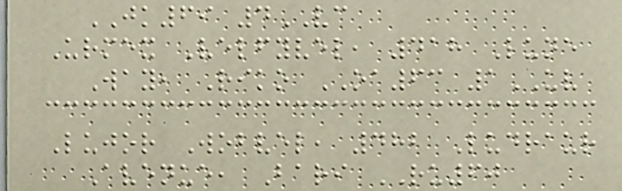JK69 4VC
Urmex Velfyvel, 418 Lune
Way, Riko OA63 1UV
Lujor Wobvel, 482 Ludraur
Avenue, Bari RU60
